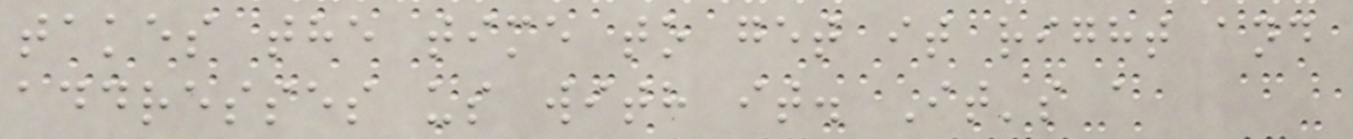takes the time to get it right and
addresses us with it. It's a
